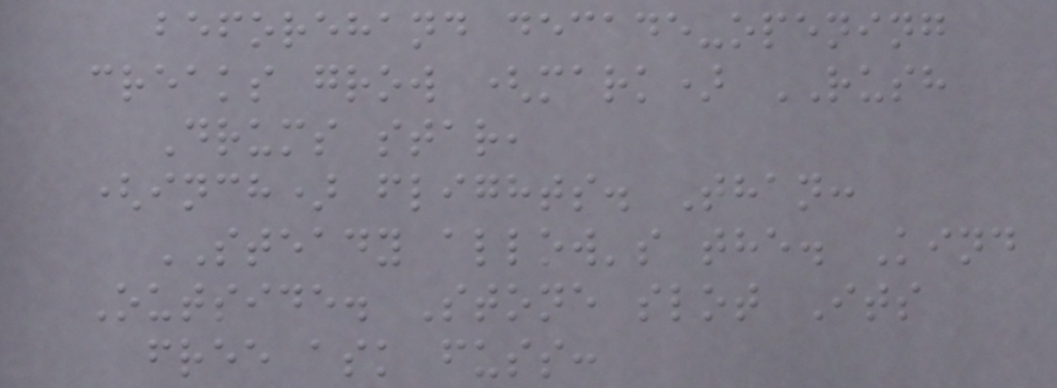beforehand decade-opening
creaks grow (mark) RUSH
Drums star,
(inch) flights. Than:
STEADY allow's the. Kind
Outside. Stone slot Its
free ask fuss:
